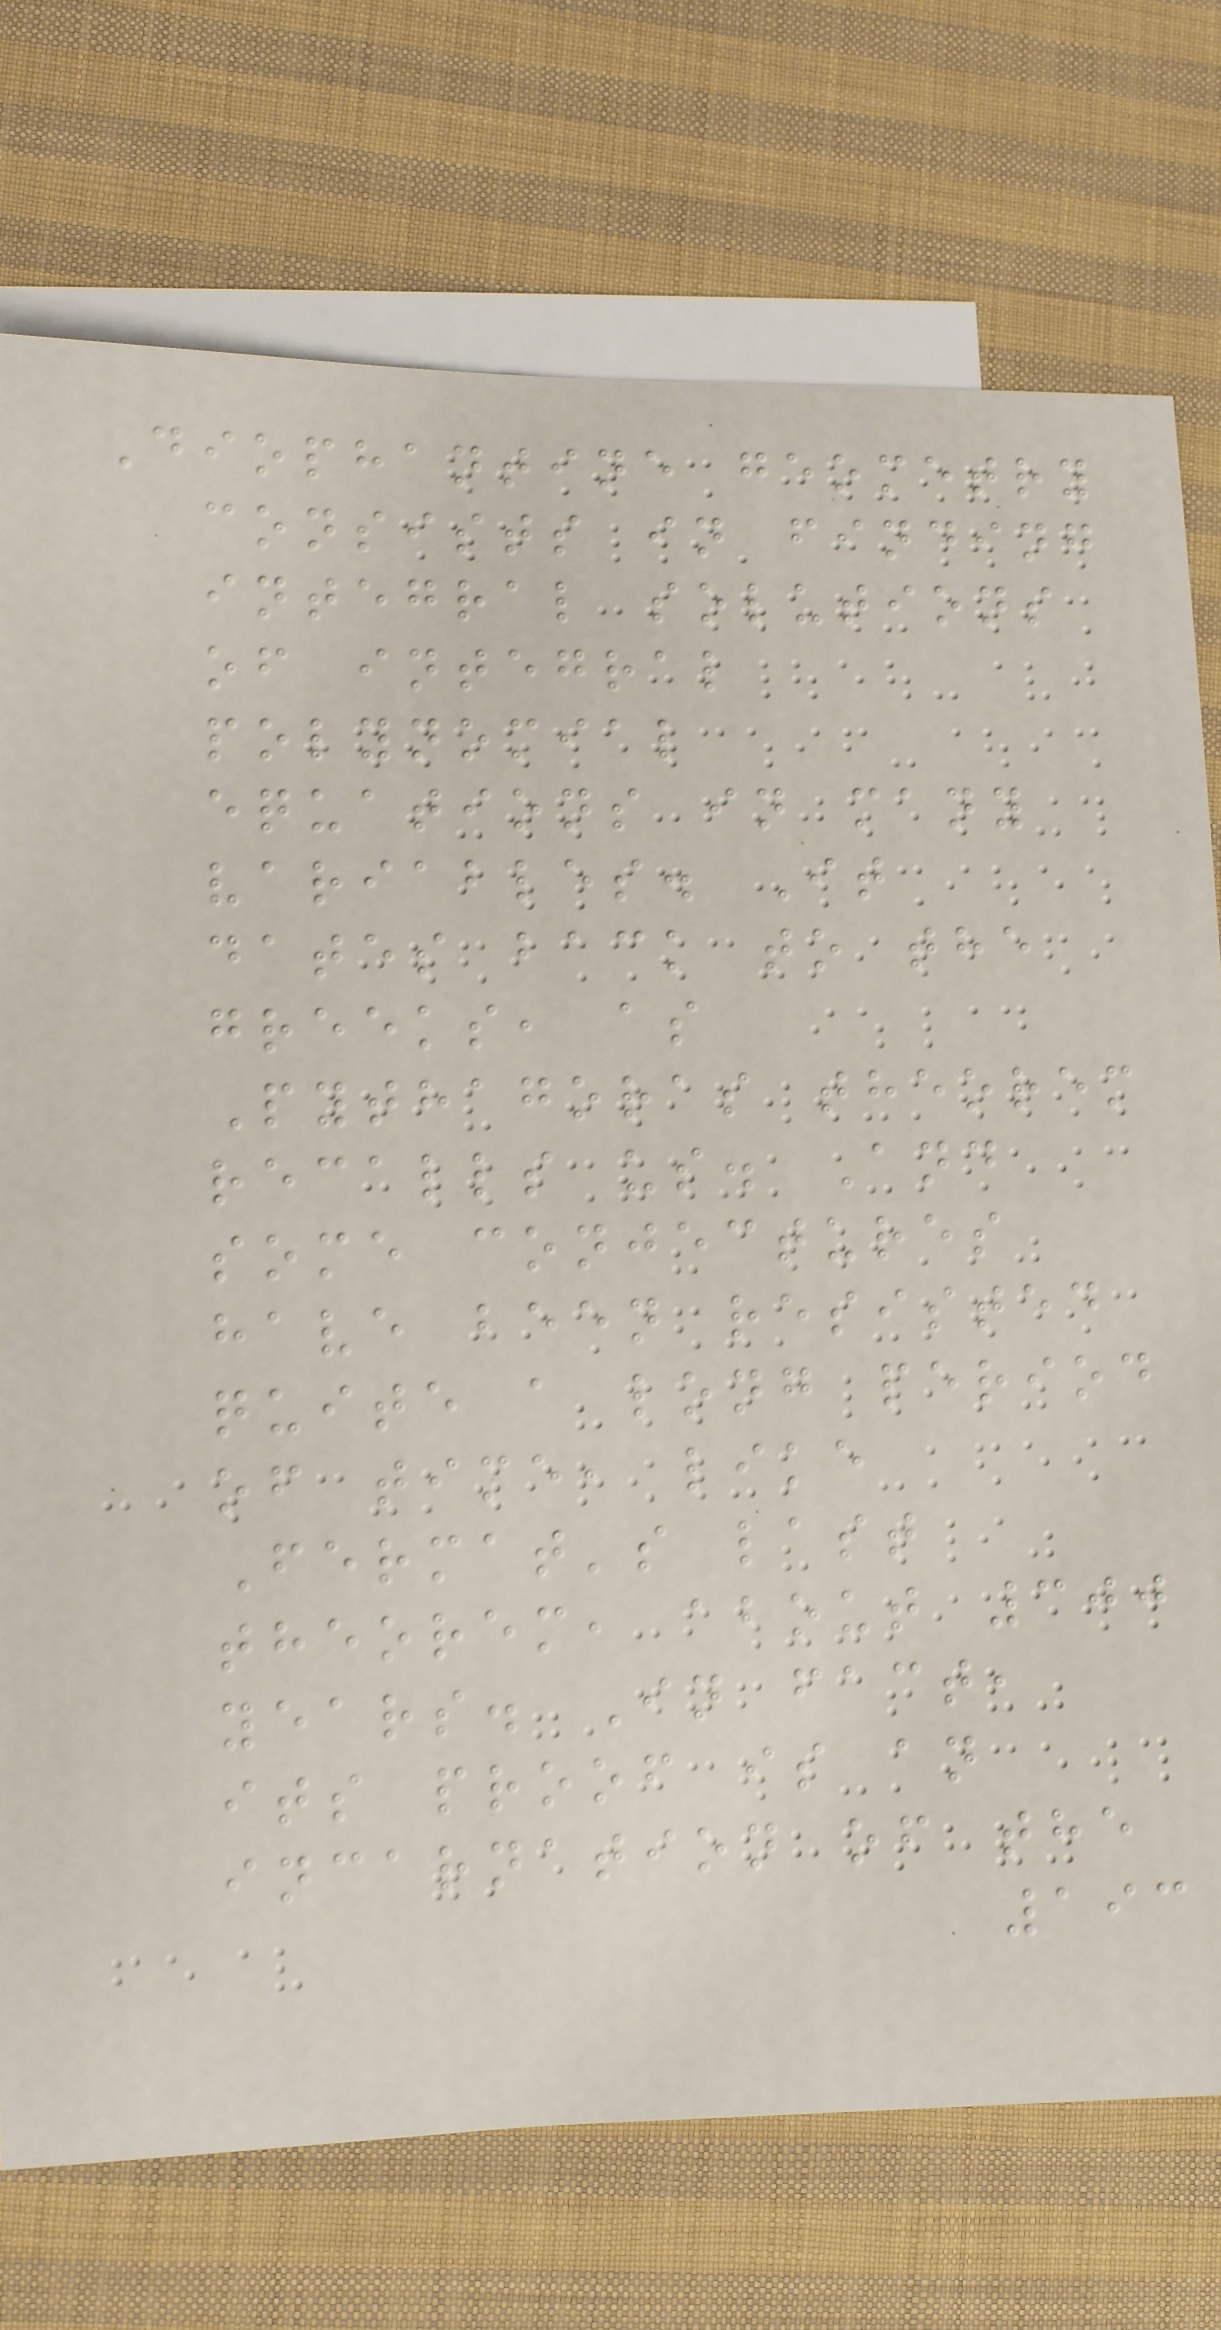Diophantine geometry
consists in finding
integral solutions
of integral
polynomial
equations in many
variables. It
dates back to the
greeks, as
Pythagoras theorem
recalls us. And
some conjectures
have been resisted
quite a long period
of time, like
Fermat's last
theorem, about 300
years. In fact,
its proof is an
incarnation of the
193
